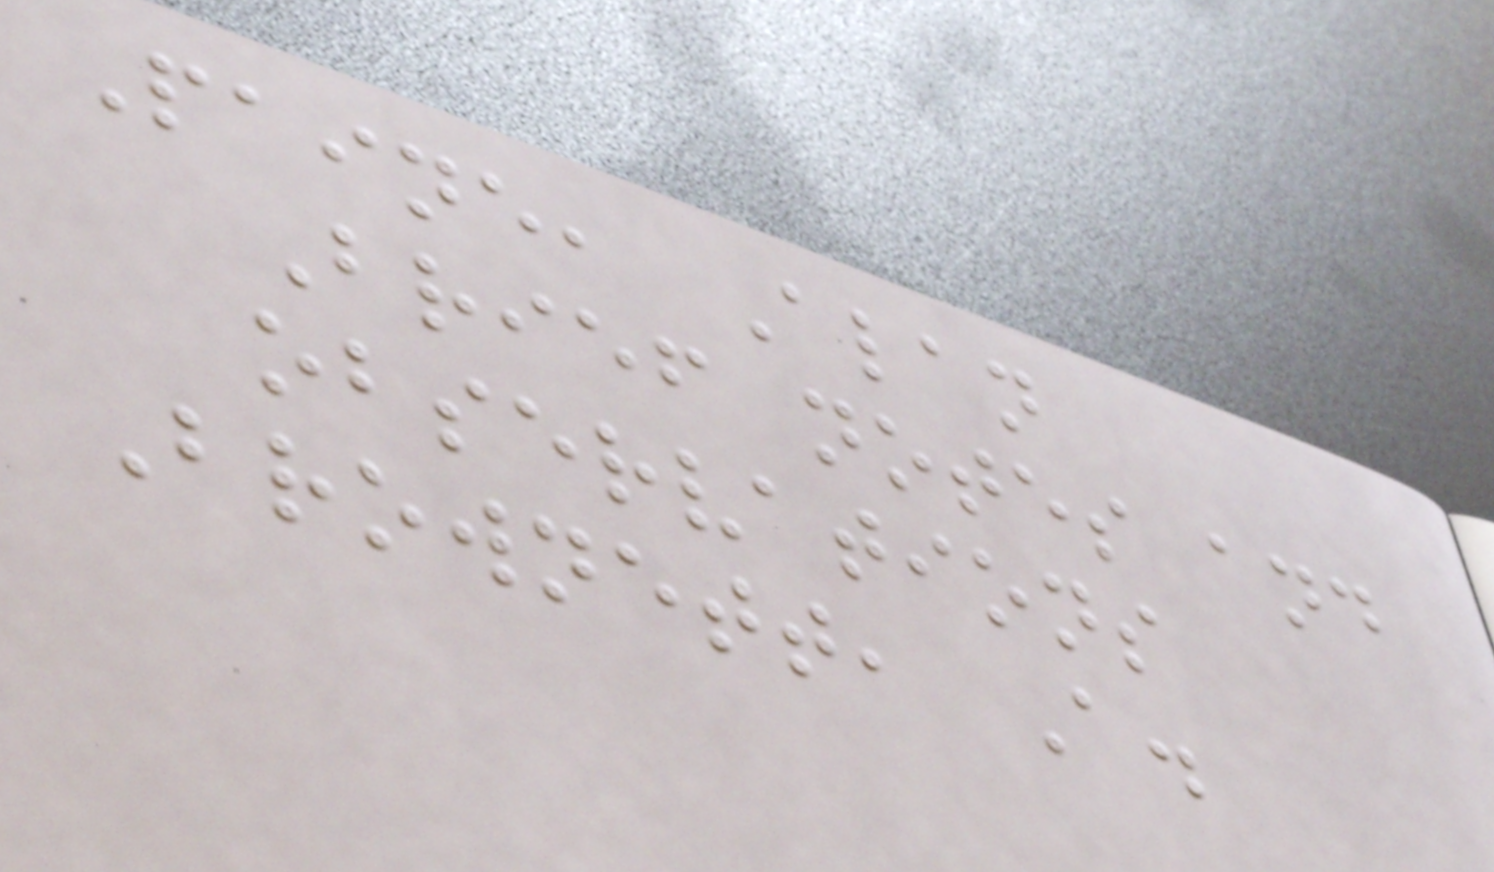Paine, Alan
Brief notes and
observations
Brownett, A.
